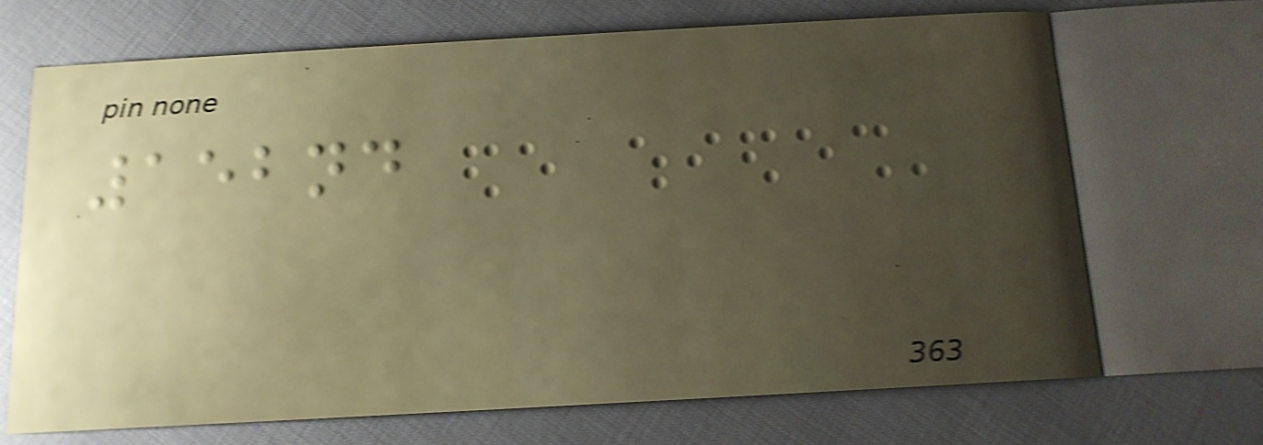152nd
